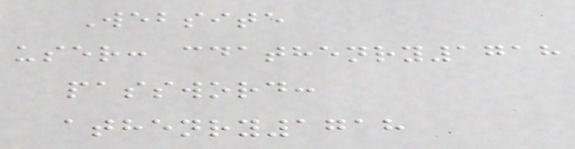Website
user: cdathenry1718
password:
athenry1718
